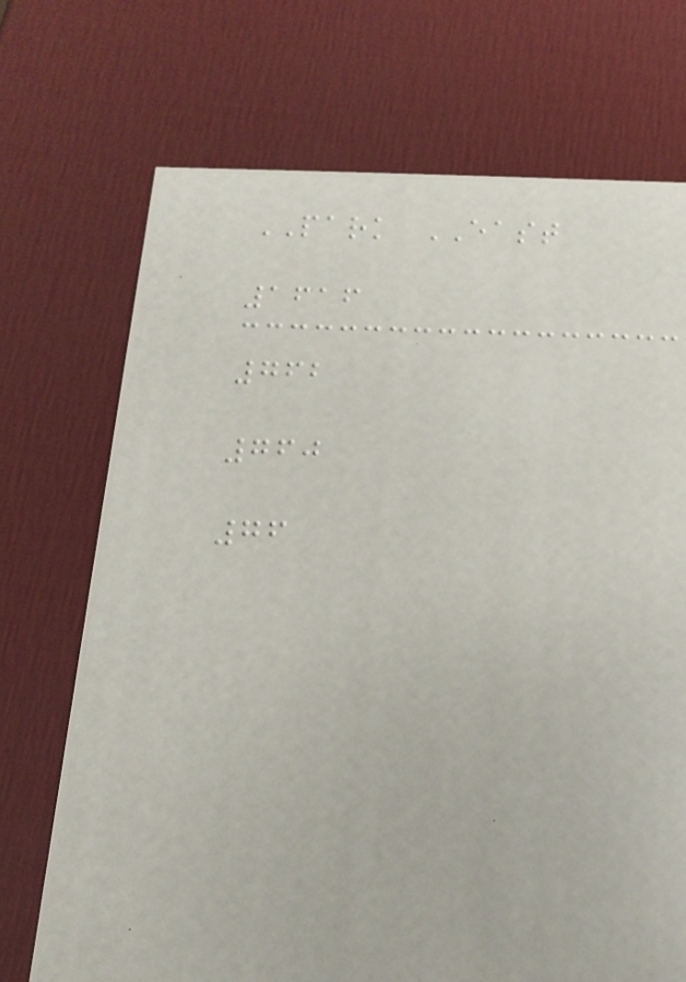PARK EAST
1616
762
760
76
